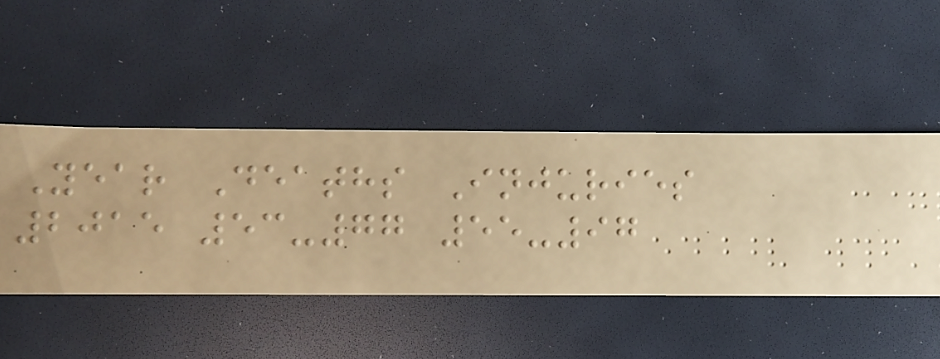Year Deaths Injuries
2015 53-77 55-97
